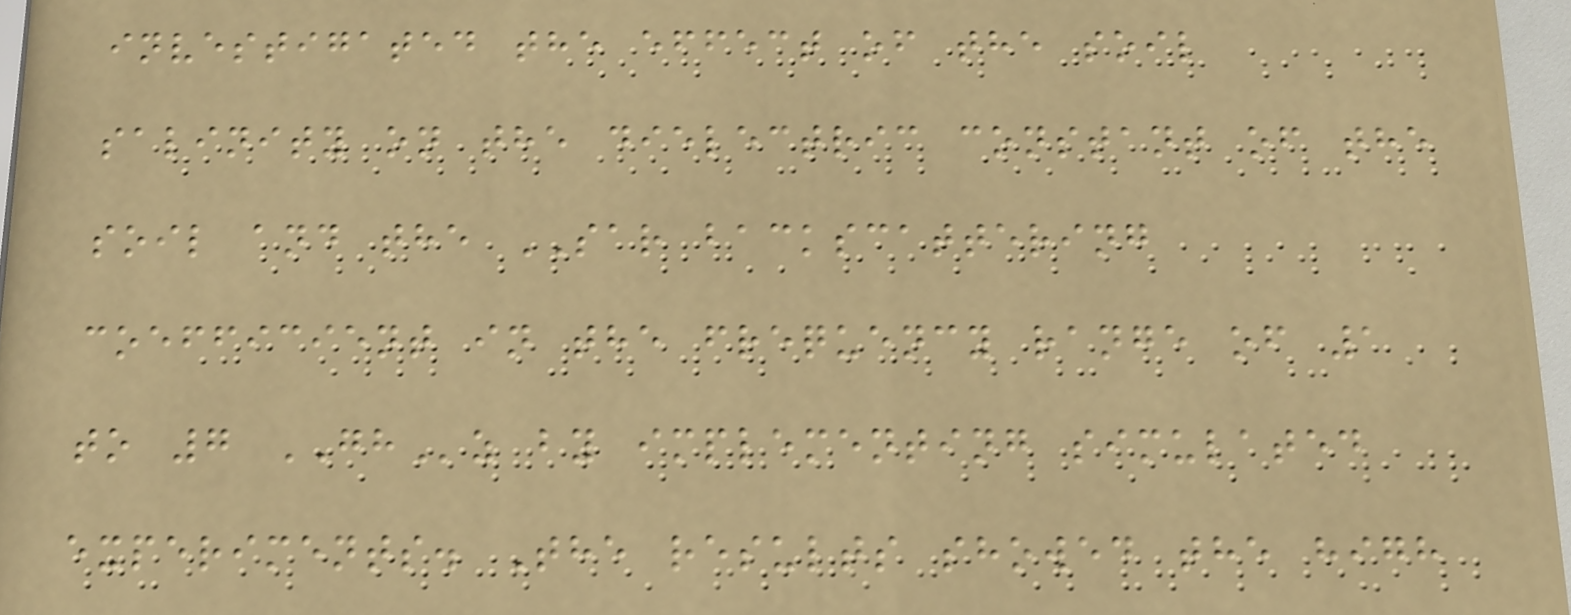investigated the effect of the soil
salinity on the dielectric constant of the
soil and the SAR backscattering
coefficient in the frequency range of 1
to 7 GHz by implementing simulated
experiments. The results showed the high
